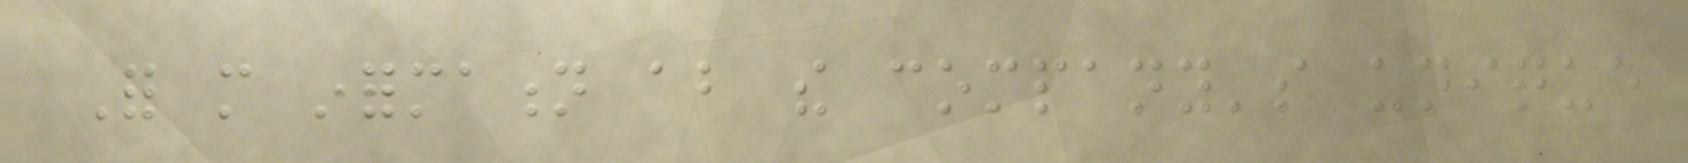For more information about the company's unique
